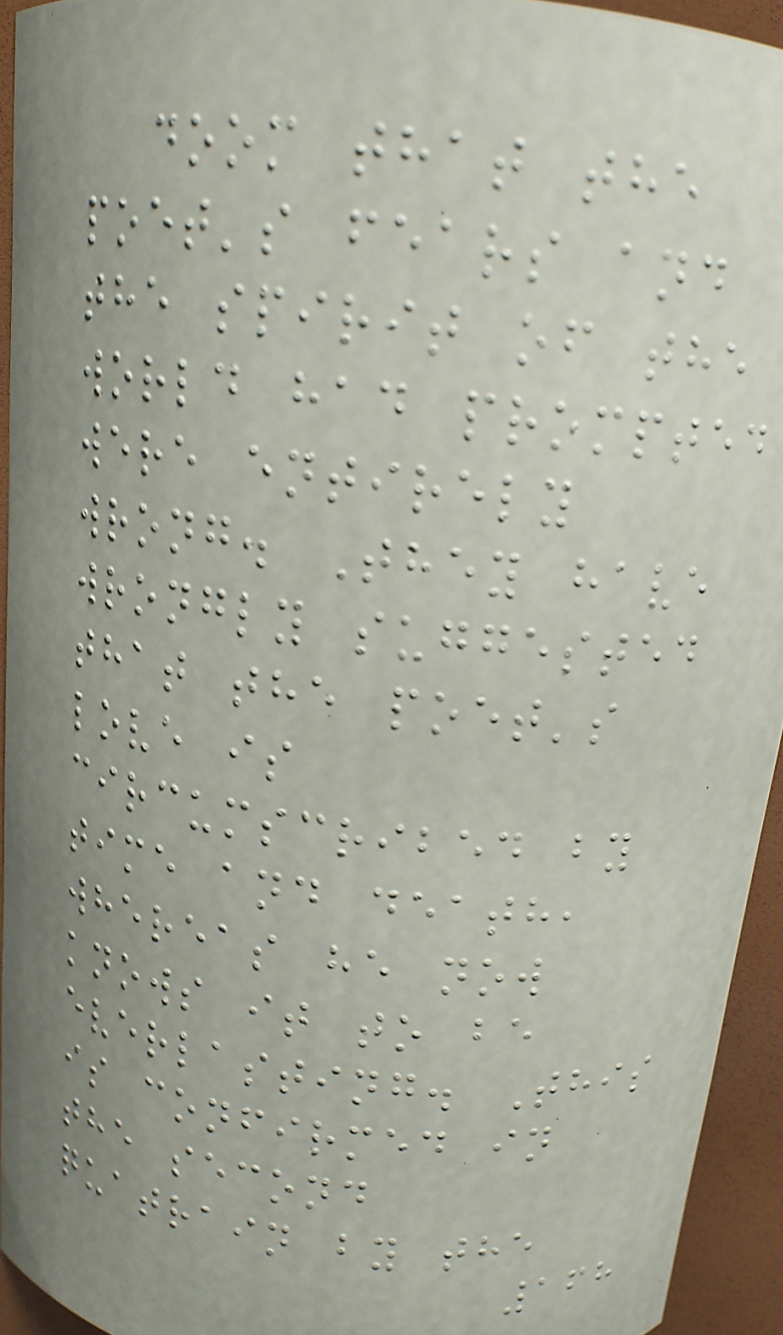doom that the
poet's fears and
the spirit of the
world had prompted
were entirely
wrong. They have
wrongly suggested
that the poet's
love is
circumscribed by
time and death,
whereas he now
knows it to be
everlasting. This
is confirmed in
the second
quatrain by the
168
